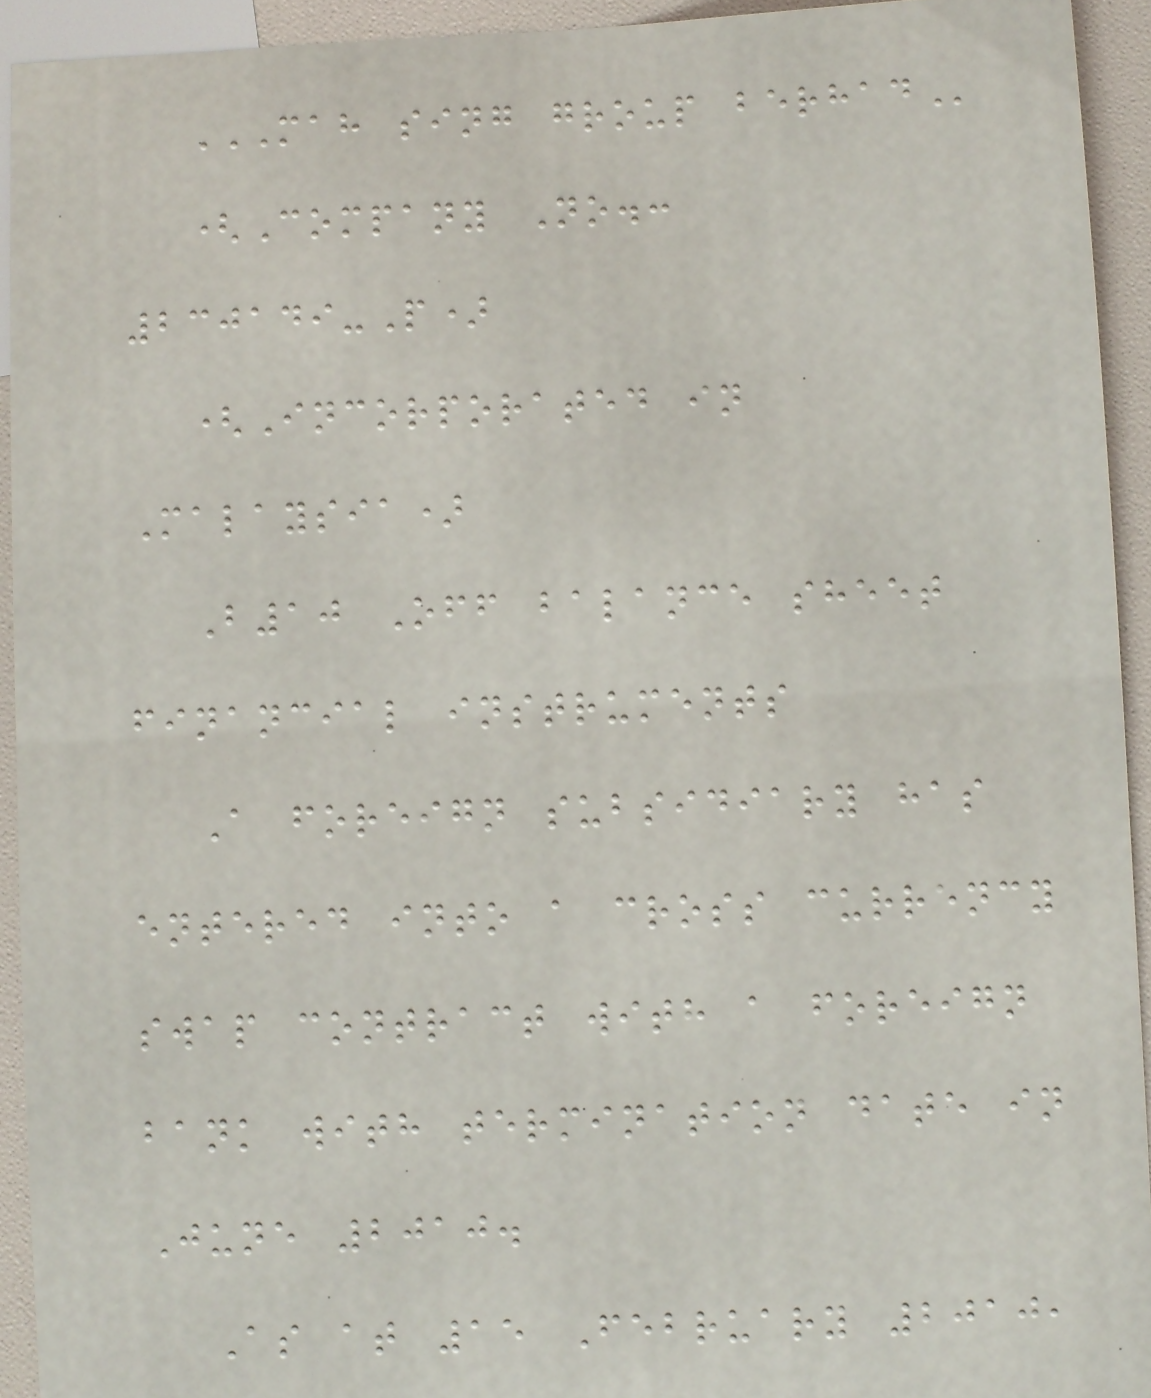MAH SING GROUP BERHAD
(Company No.:
230149-P)
(Incorporated in
Malaysia)
B10 Off balance sheet
financial instruments
A foreign subsidiary has
entered into a cross currency
swap contract with a foreign
bank with termination date in
June 2010.
As at 15 February 2010,
